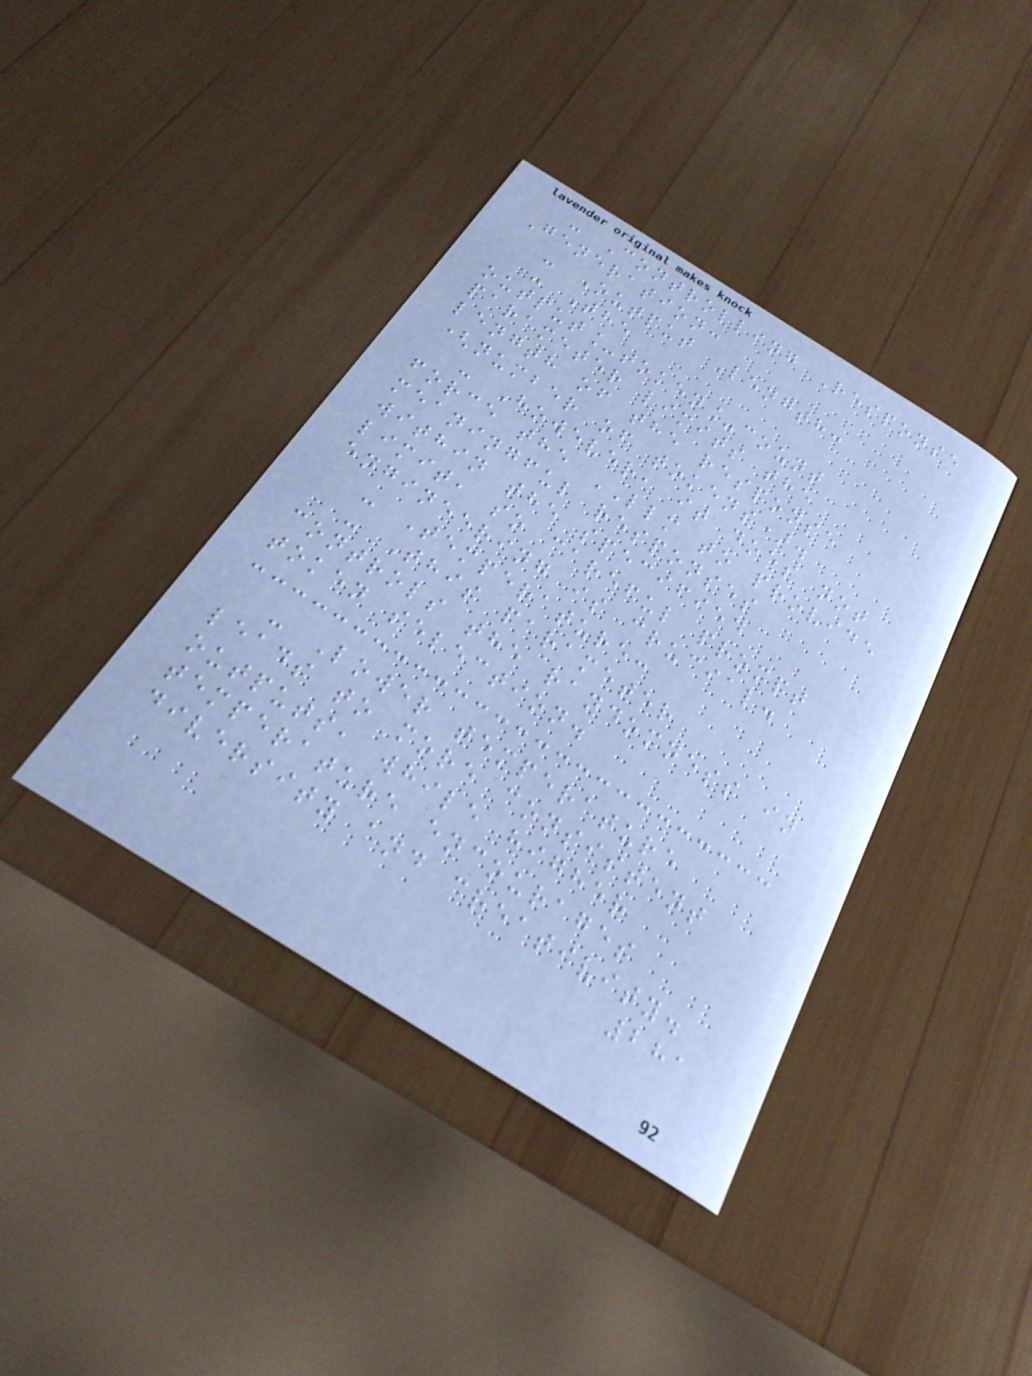- Controlling Response
Generation:
- Output Length:
- The
output_token_count
parameter limits the
length of the response
(number of tokens).
- However, it does not
force the LLM to provide
meaningful responses
within the specified
limit, so careful prompt
engineering is crucial.
- Temperature:
- This parameter
controls the randomness in
token selection.
- Lower temperature
leads to more consistent
outputs, while higher
temperature encourages
diversity and creativity.
281
